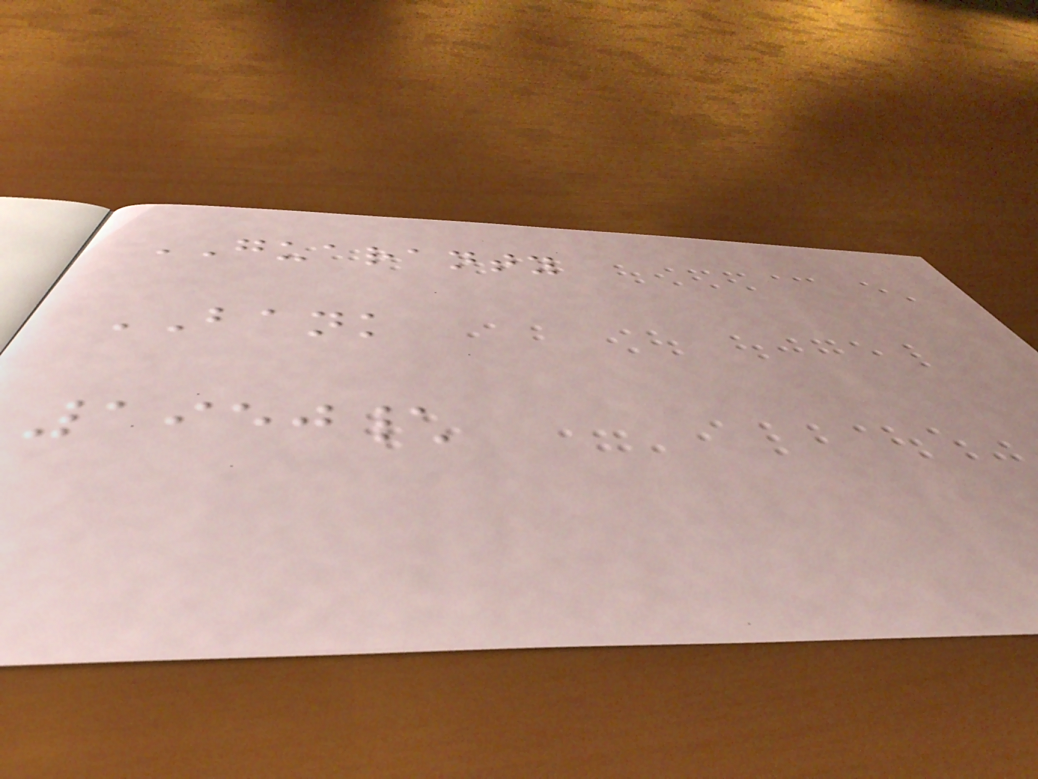GUARANTY
BANK
1950\
